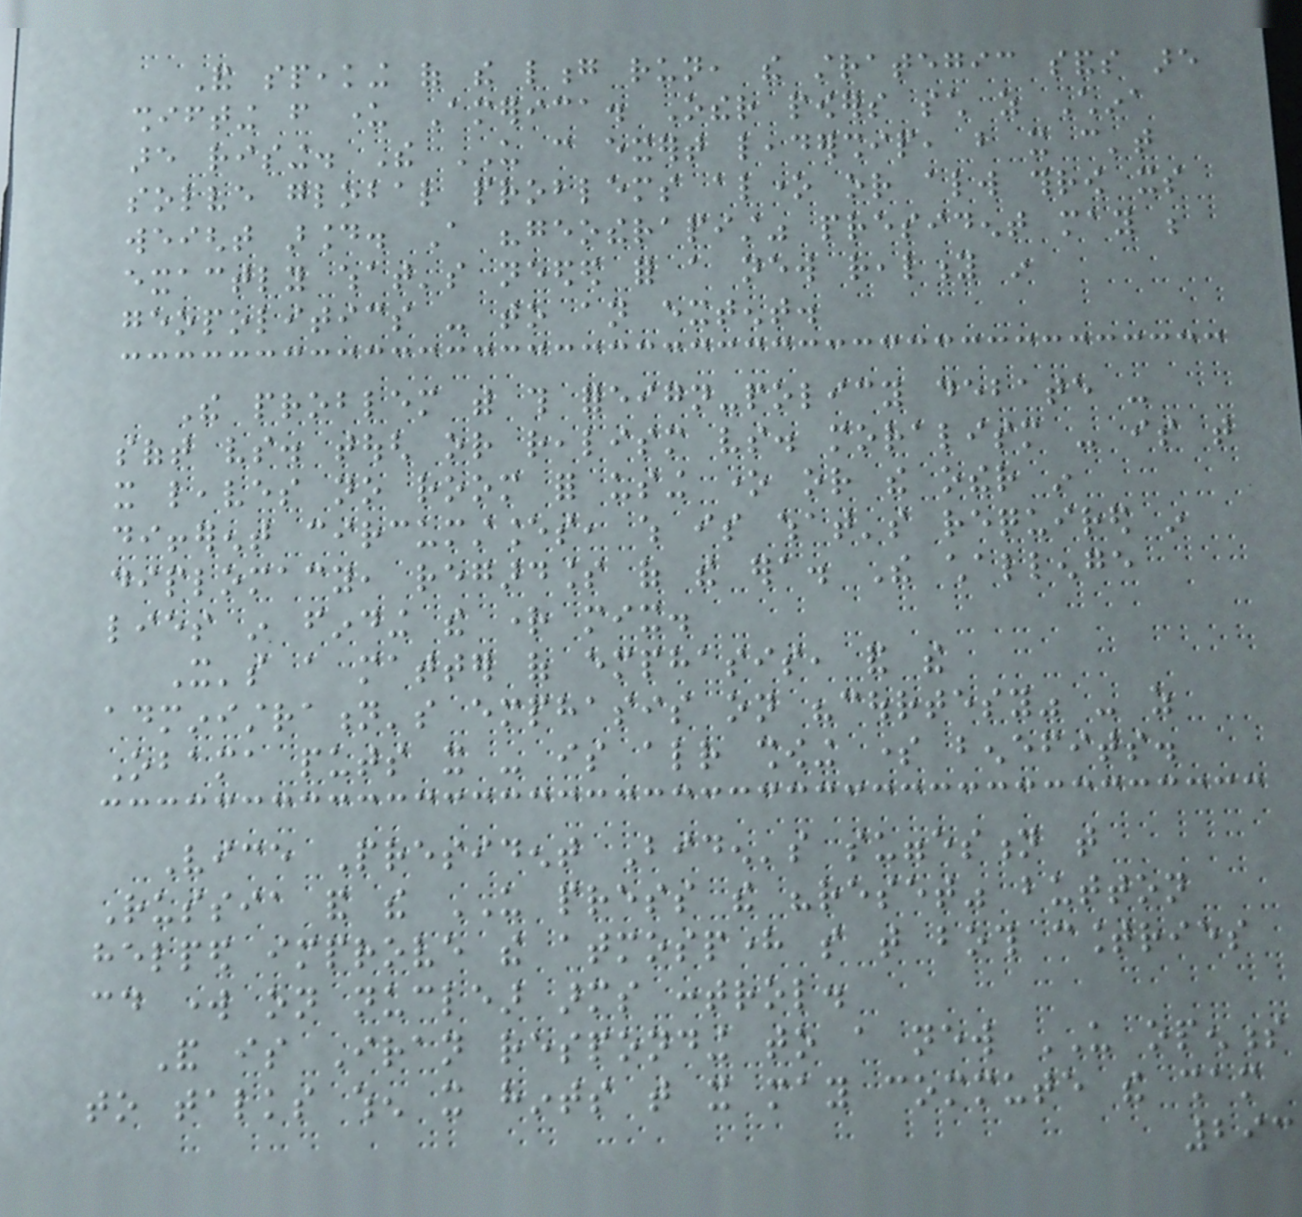And speaking of the long run, the strategic sands are
shifting from under America. Other powers such as China
are rising. The US can exert leadership, but it can't
solve global problems alone or always throw its
weight around. A "geotherapist" president may be
exactly what's needed for a new reality in
geopolitics - to an extent.
The problem with this foreign-policy debate -
soft vs. tough or realism vs. moralism - is that
it leaves no room for using one or the other in
different circumstances, which is what's required in
diplomacy, regardless of the era. The challenge
lies in finding the right mix.
It's a matter of emphasis, and the
administration's emphasis on "courtesy" - as
Obama puts it - is already showing some benefits.
Vice President Biden's suggestion that
Russia and the US press the "reset" button
helped improve the atmosphere so that both countries
could work on nuclear arms control.
And is Iran responding to a new US openness
to talks when it hints that it may commute the sham
293
